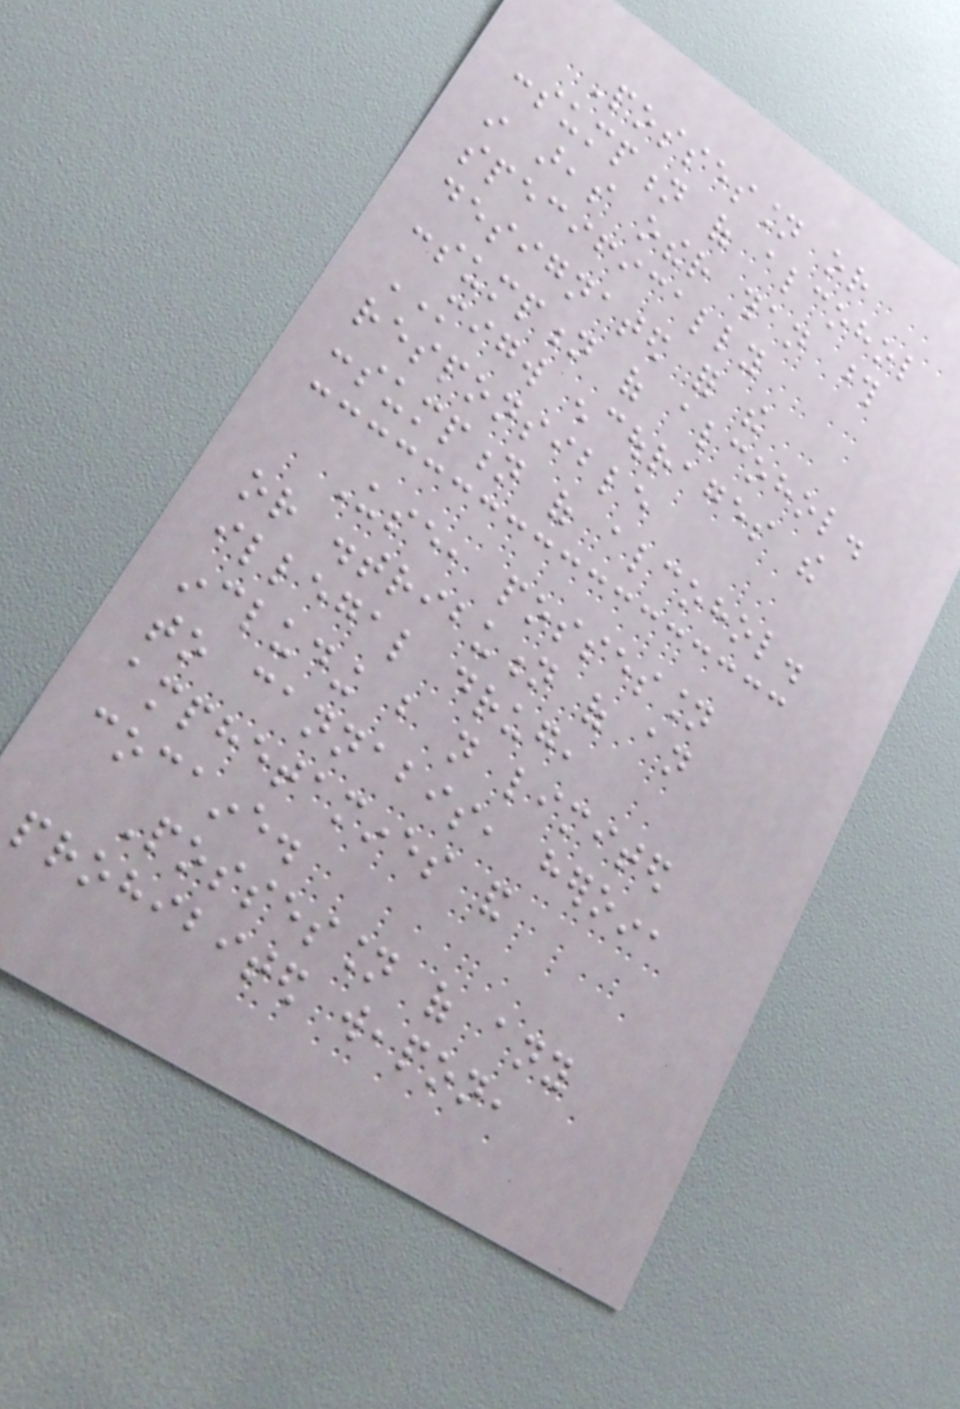Possession or
consumption of alcohol
in areas other than those
specifically
designated for the
consumption of alcohol.
MIGW encourages the
responsible
consumption of alcohol.
Use, possession
or distribution of an
illegal drug,
including but not limited
to cannabis, heroin,
amphetamines and
cocaine.
Possession of any
prohibited weapon,
